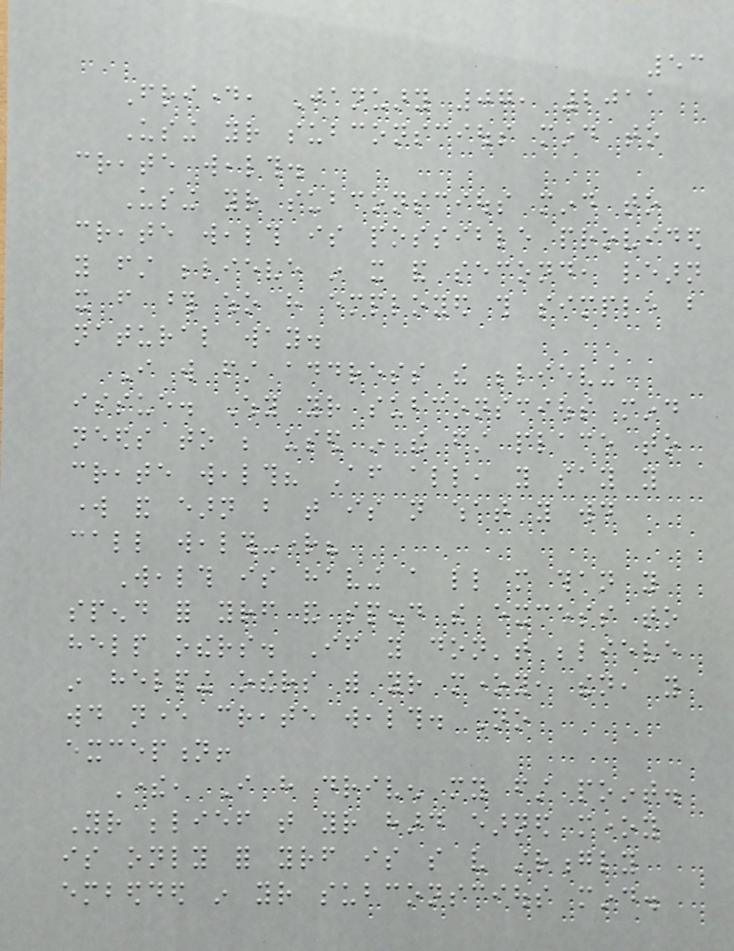53
Friday, January 07, 2011
Using your subconscious mind to
create wealth.
Using your subconscious mind to
create wealth is possible provided
you first believe in it and second, learn
it from those who have employed this simple but
natural way.
I will first address the believing
issue. Why your subconscious mind
needs to be used in the first place to
create wealth? After all, you say you
work and earn but that is not what you would
call wealth-right?
Wealth is having a little more than you
spend for yourself and spend the excess to
help others. If you don't believe
in helping others with your money, then, you
would never create wealth. No
exception!
There, I have driven my first point.
Your belief that your hard earned money
is only for yourself is so very strongly
embedded in your subconscious mind.
